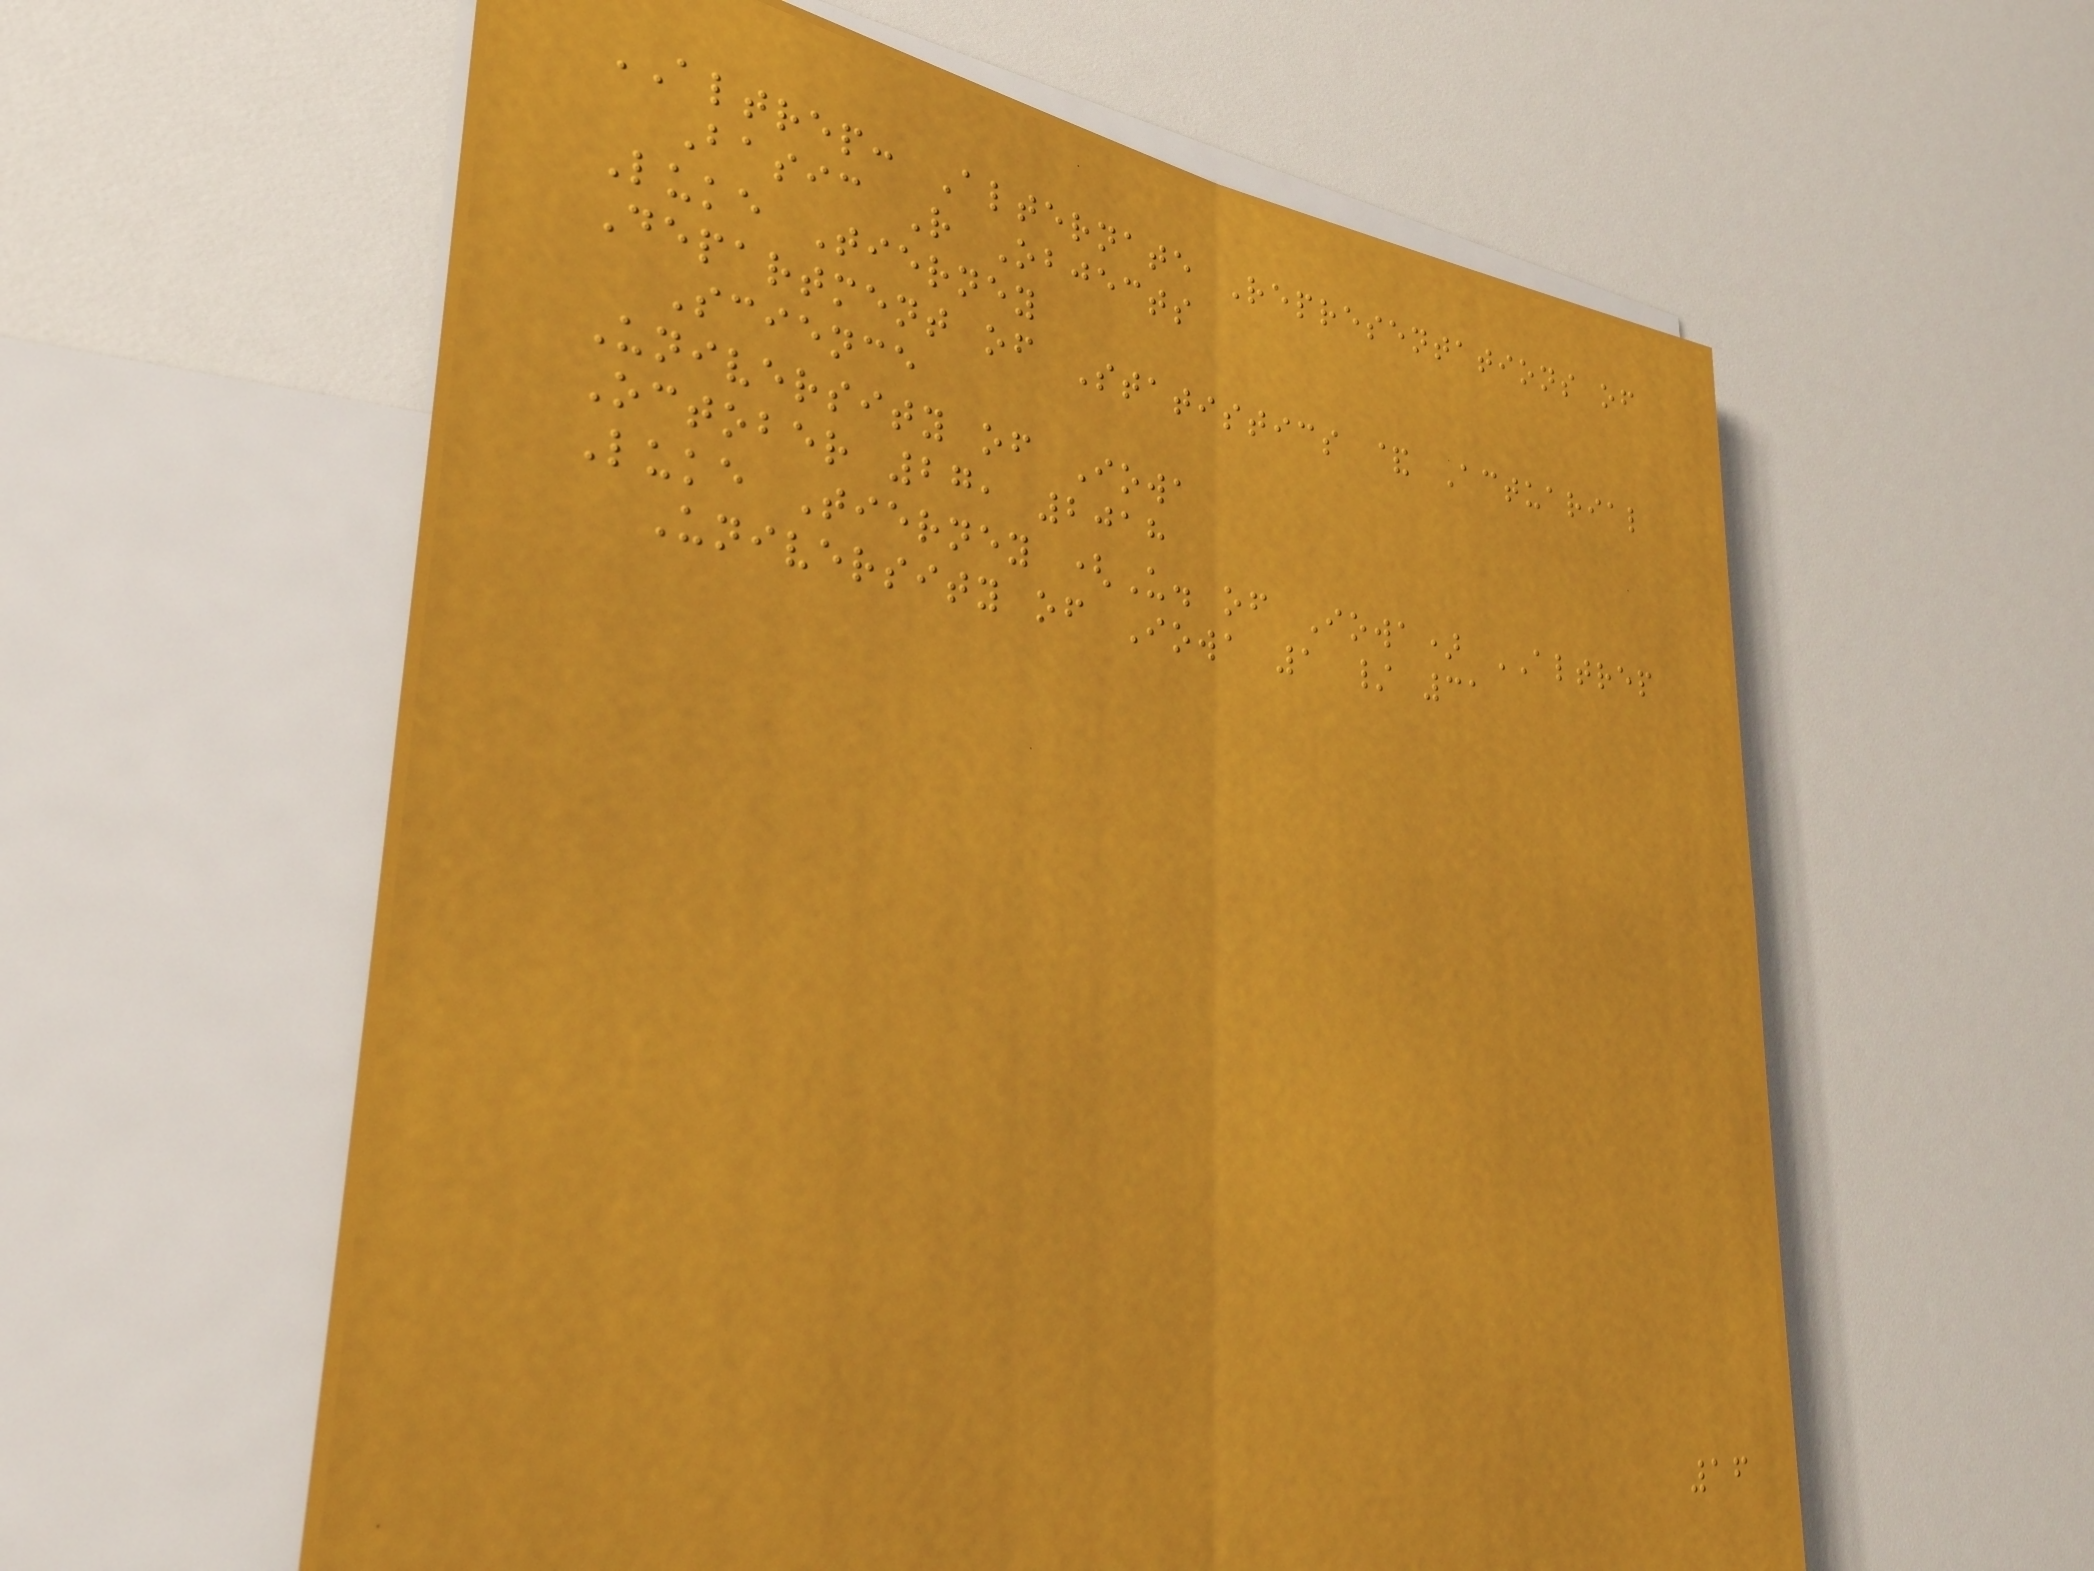ALTREP: Alternate Representations of
Basic R Objects
Luke Tierney
Department of Statistics & Actuarial
Science
University of Iowa
October 27, 2018
Luke Tierney (U. of Iowa) ALTREP
University of Iowa 1 / 31
16
